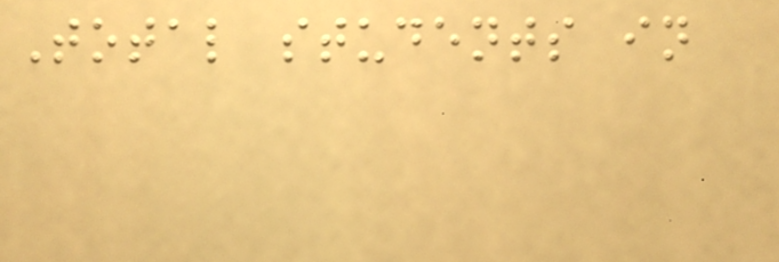Total students in
